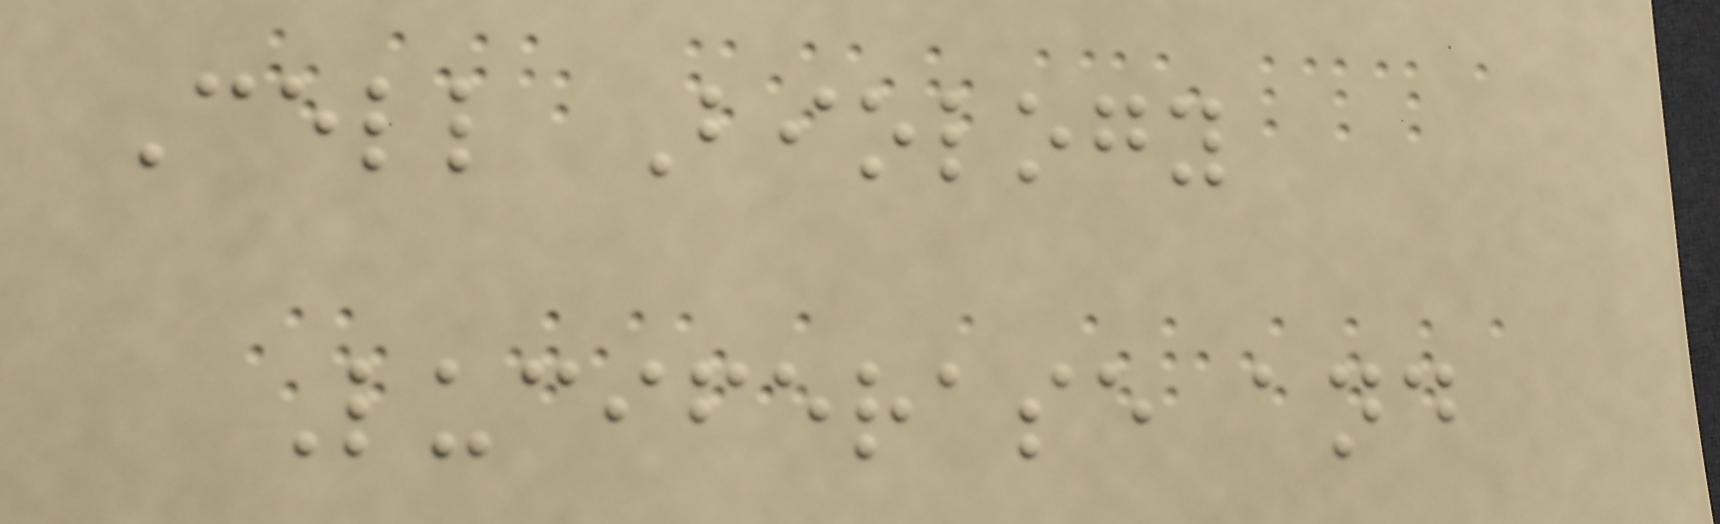Cell Biology
Luciferase and
